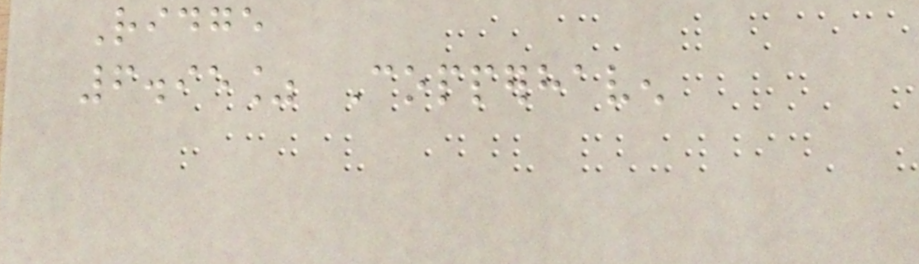Ridge
6.95% Copperhaven
